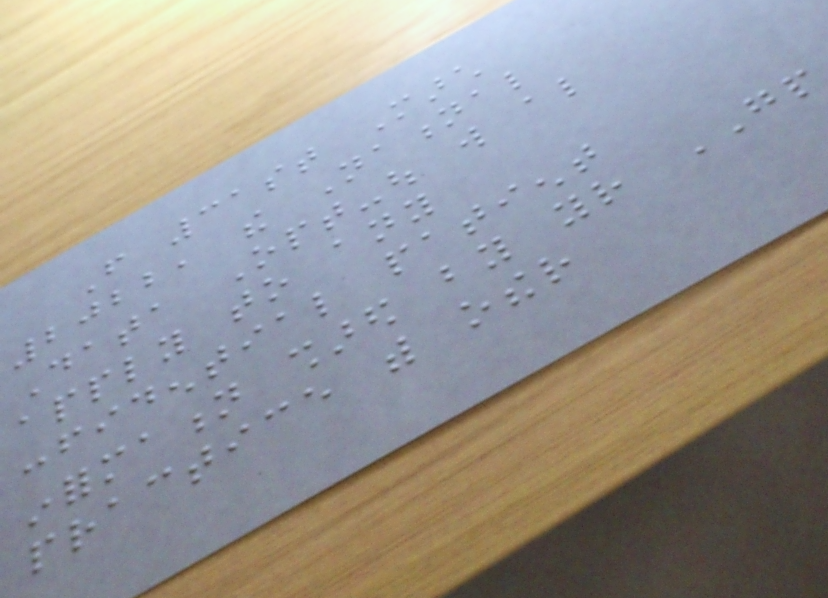From 31st March
2022, the National
Data Opt-out will also
apply to any
confidential patient
information shared by your GP
practice with other
